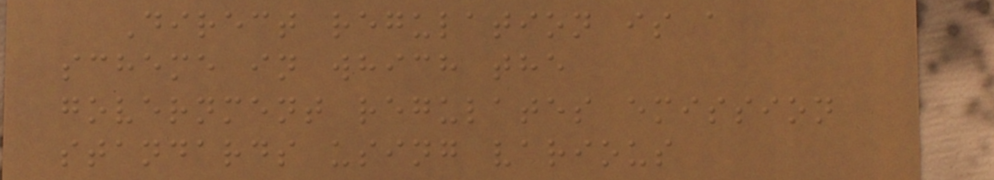Direct regulation is a
scheme in which the
government regulates emission
standards using various
